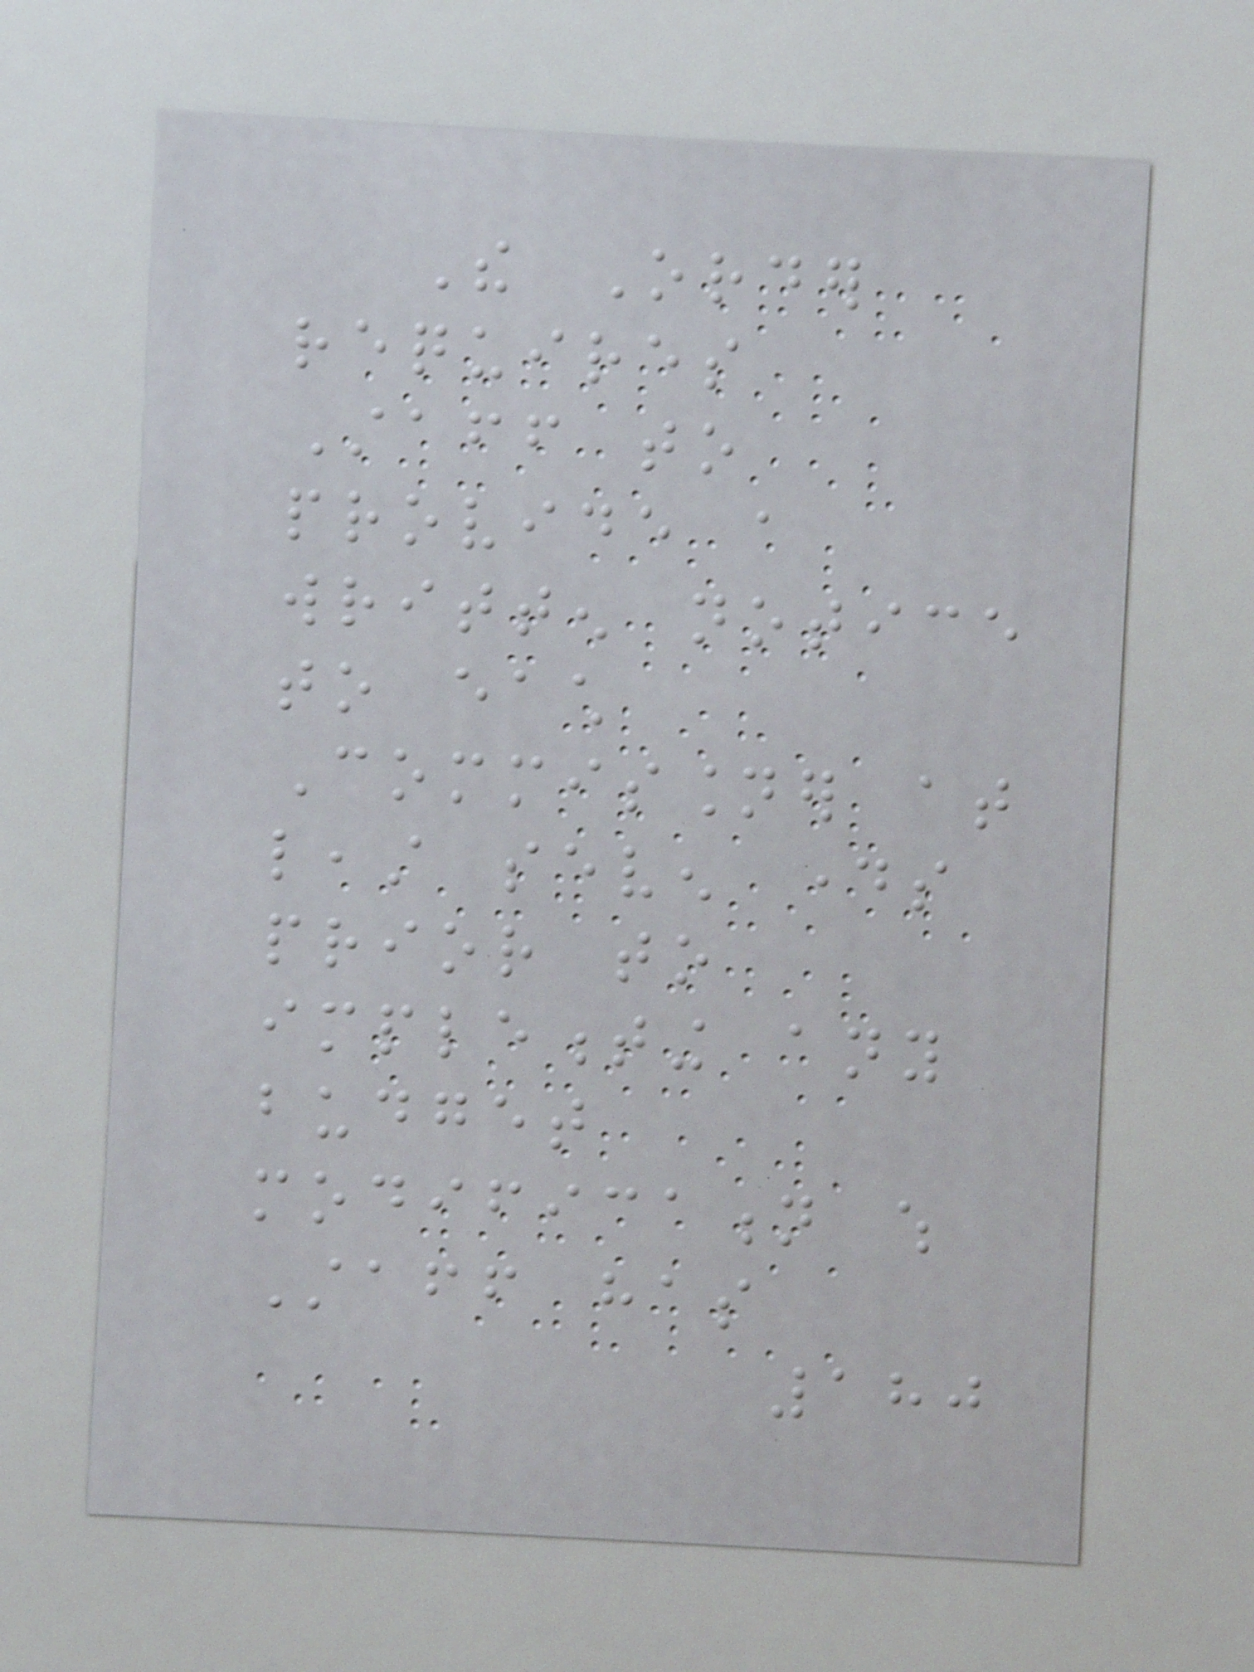The Order
requires
Staff to
provide a
written notice
to each
Commissioner at
least seven days
prior to
implementing any
budget
modification which
Staff has
180
